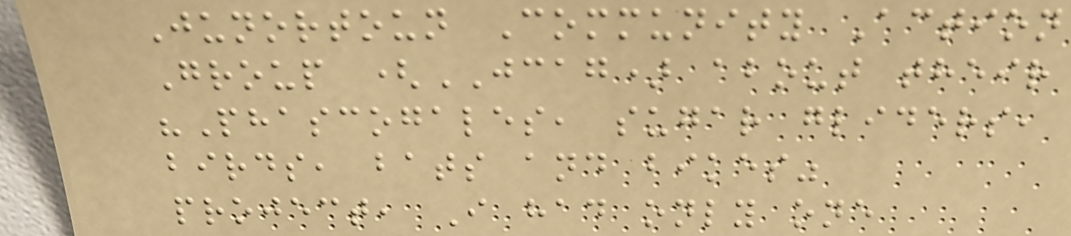Junortoun Community Action
Group (JCAG) about their
"Phascogales, sugar gliders,
birds, bats and bikes"
project, I had only one
